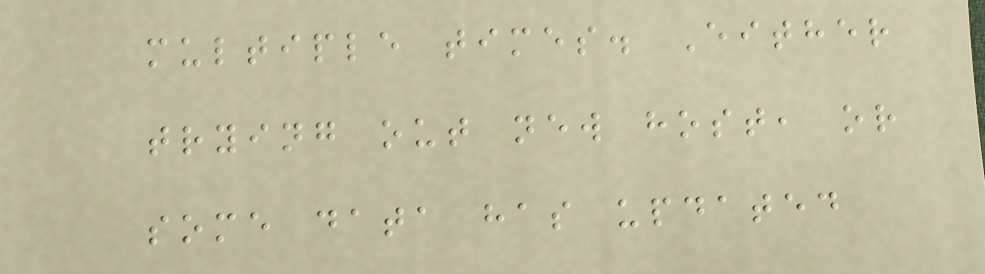multiple times. Either
trying out new host, or
some data has updated
